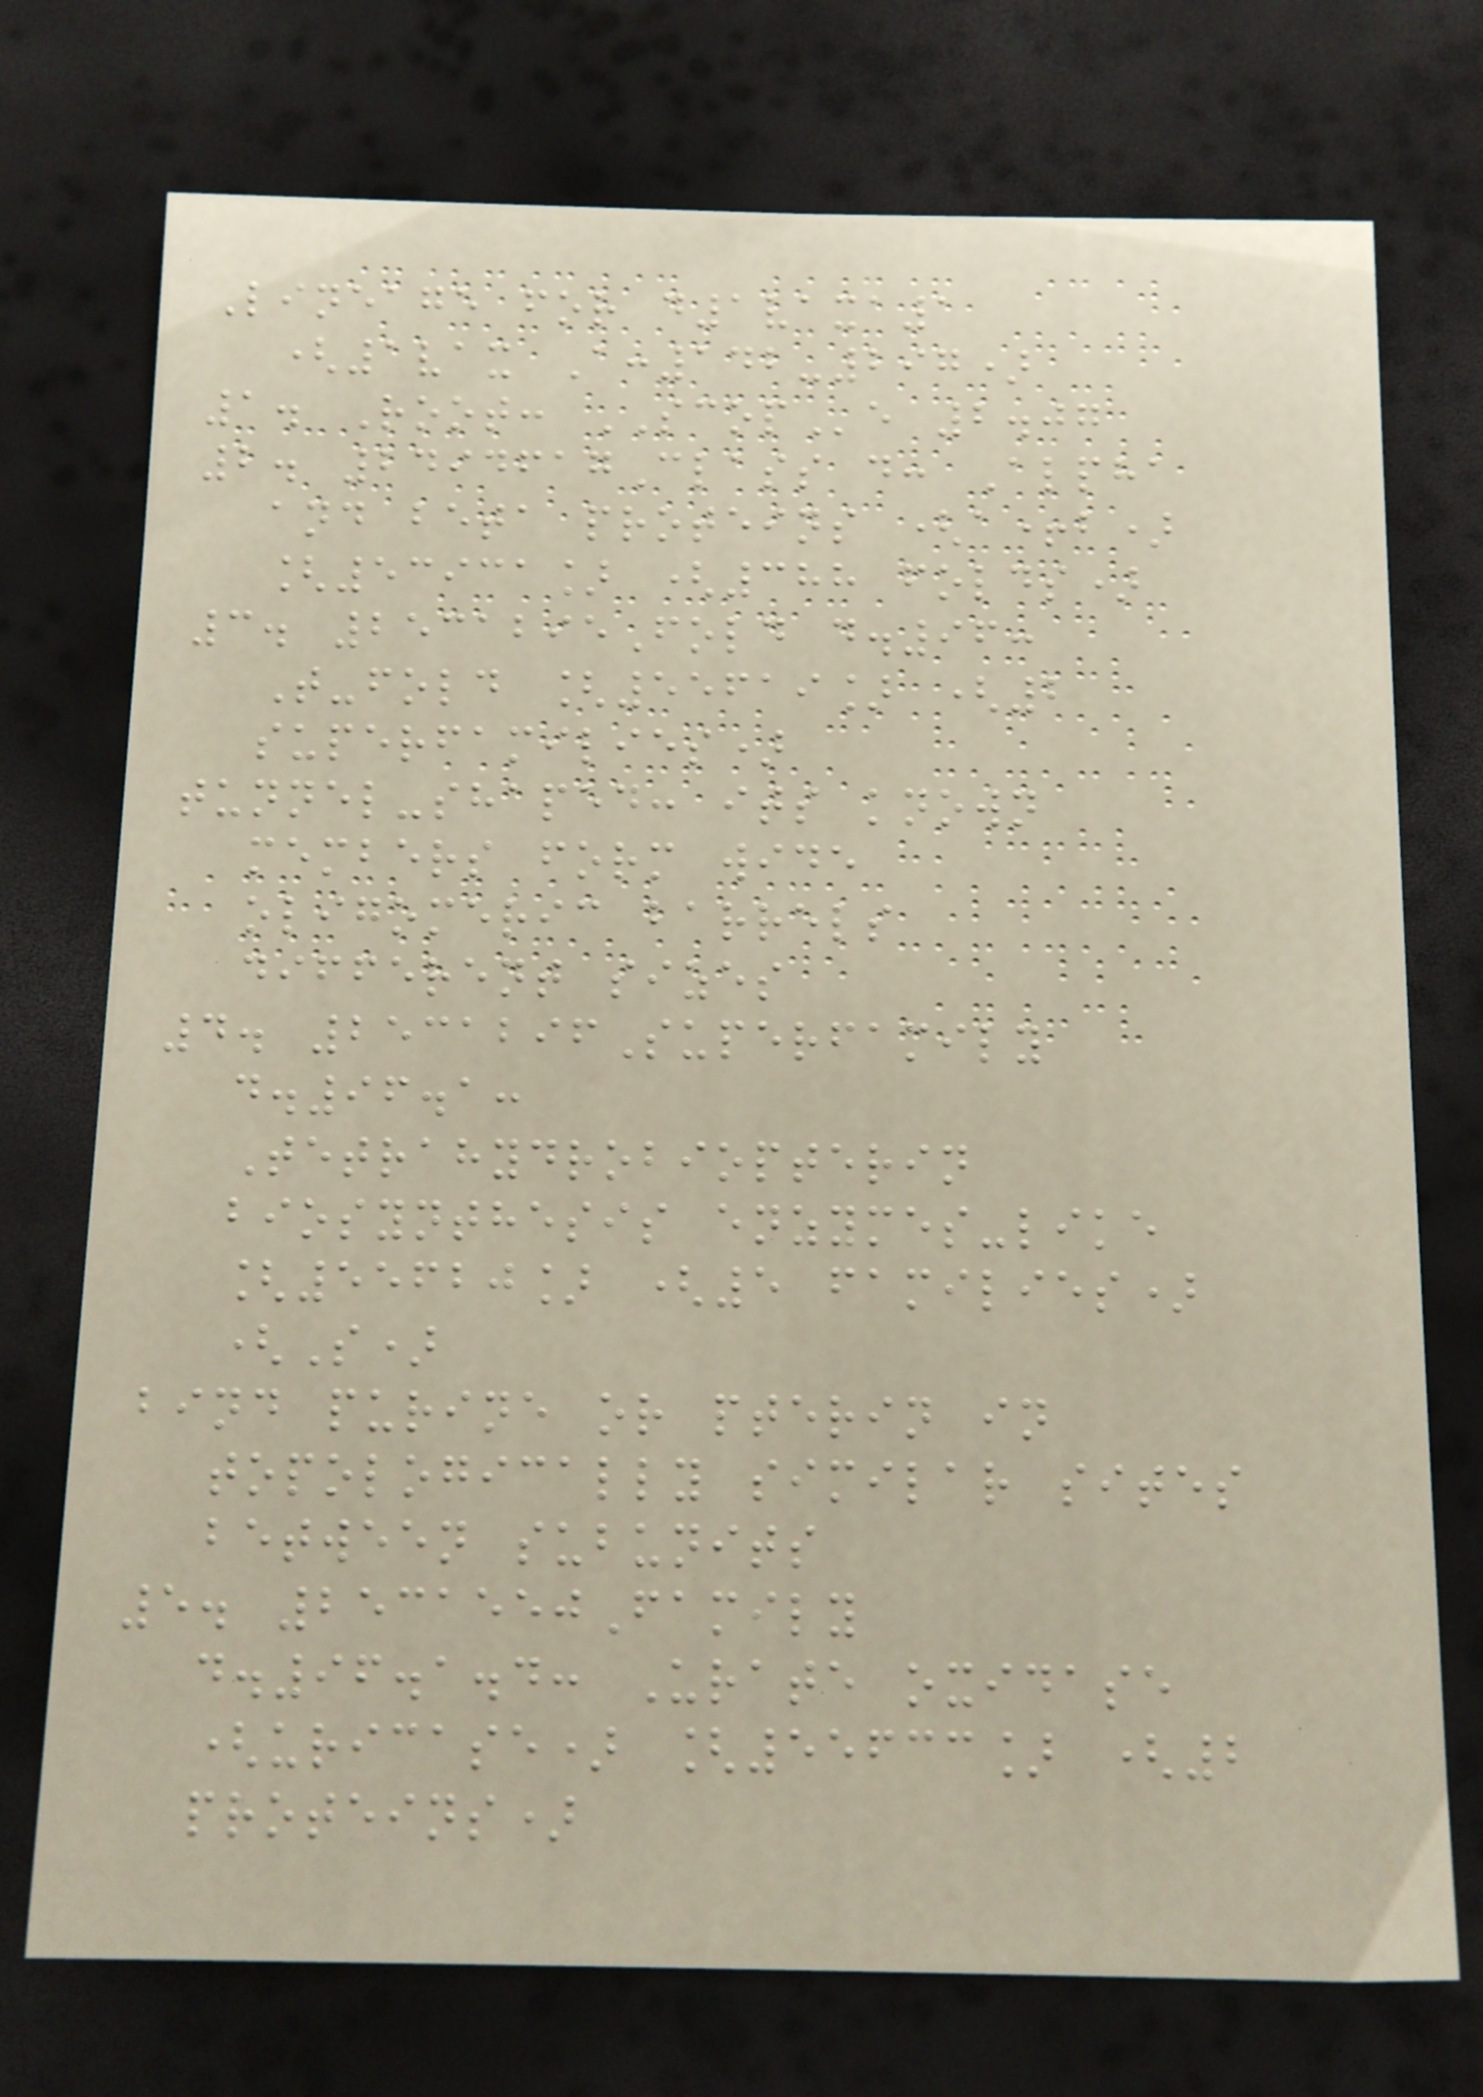Lineage for d1vaxa1
(1vax A:142-297)
1. Root: SCOPe 2.07
2. 2494617Class d: Alpha
and beta proteins (a+b)
[53931] (388 folds)
3. 2531295Fold d.96:
T-fold [55619] (2
superfamilies)
tunnel-shaped: its known
members form wide
oligomeric barrels
different sizes
4. 2531296Superfamily
d.96.1:
Tetrahydrobiopterin
biosynthesis enzymes-like
[55620] (5 families)
(S)
bind purine or pterin in
topologically similar sites
between subunits
5. 2531550Family
d.96.1.4: Urate oxidase
(uricase) [55633] (2
proteins)
